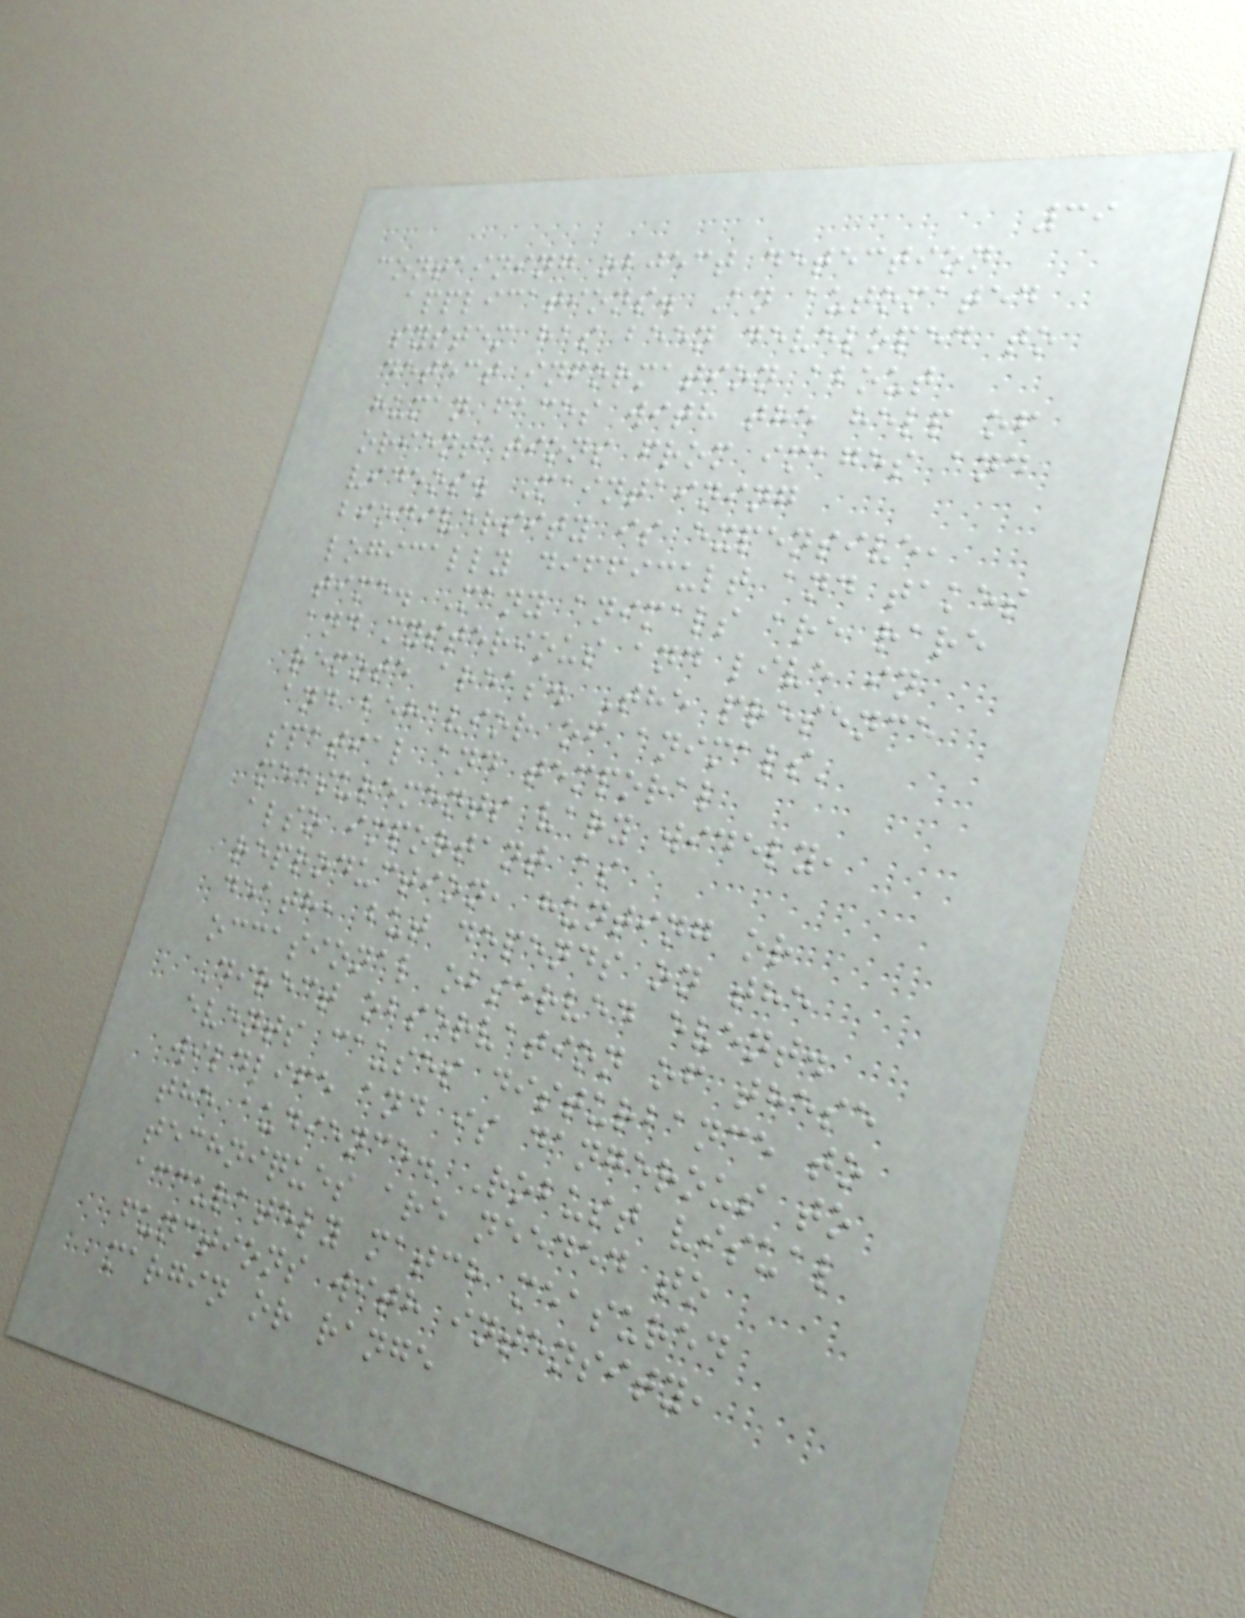39
containing object detection
applications. An automated
system has been developed to
detect information about
human faces with the help of
orientations from images and
videos. Maintaining
biodiversity is expensive,
logically difficult and takes
time. Many animals are rare
and mysterious and live in
remote areas. The presence
and behavior of animals'
spatial and temporal
measurements vary widely,
also important as
reproduction, hunting or
death, but depends on the
occasional observed event.
Direct observation of these
events causes disturbance to
wildlife and is dangerous to
the audience. Robust visual
techniques are needed to
accurately match measured
functions with intensity,
margin or range
